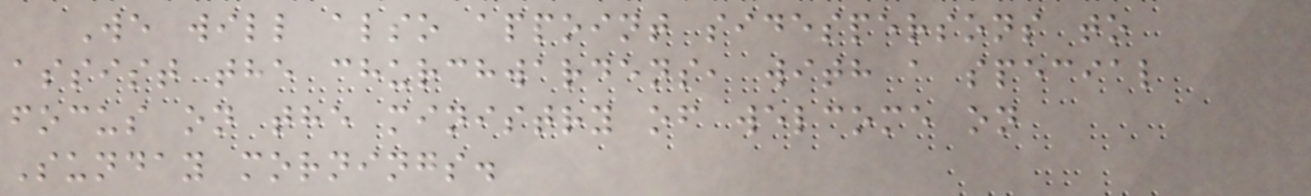We will also appoint sidespersons to
assist the churchwardens, with a special
focus on the ministry of welcome on
Sunday mornings.
